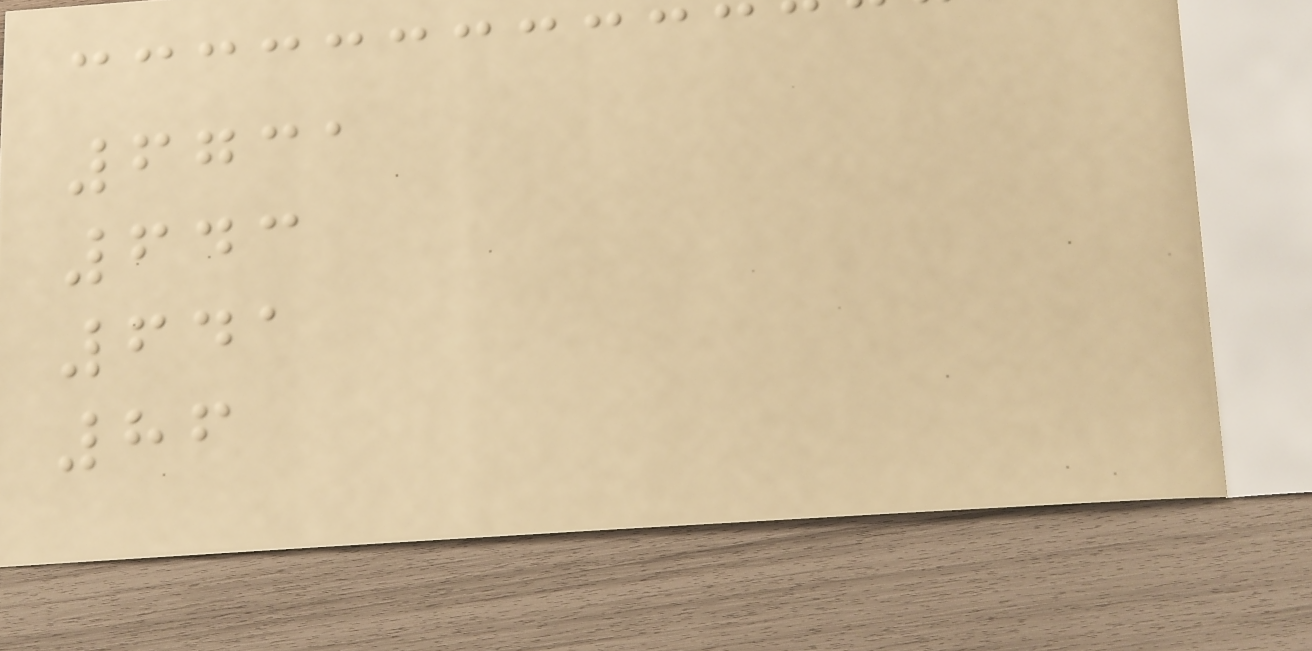6731
643
641
86
